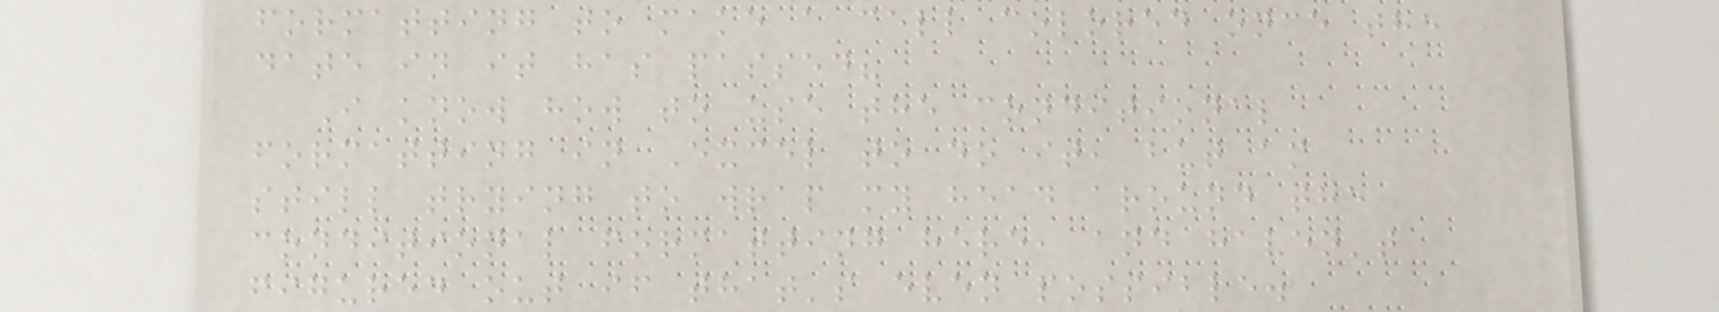formatting to make a cell colored once the
date in it has passed?
I know how to use the conditional
formatting in Excel to do it, but am
still trying to wrap my head around the
conditional formatting here, and haven't
figured out if that's even possible.
